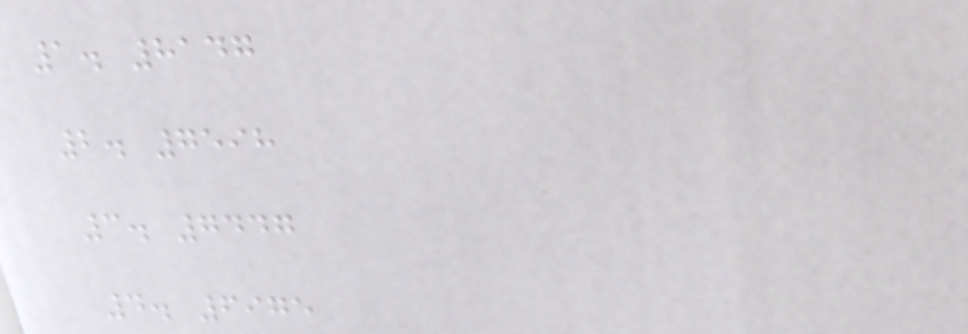1. 8147
2. 7598
3. 7447
4. 6975
